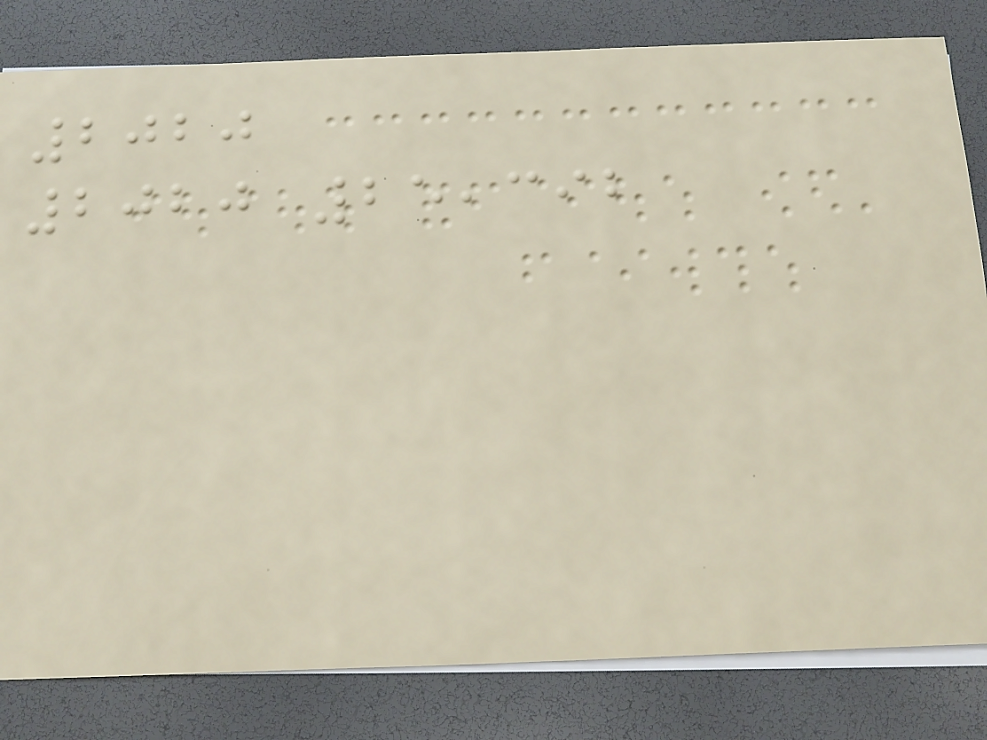2020
2020 25,392
